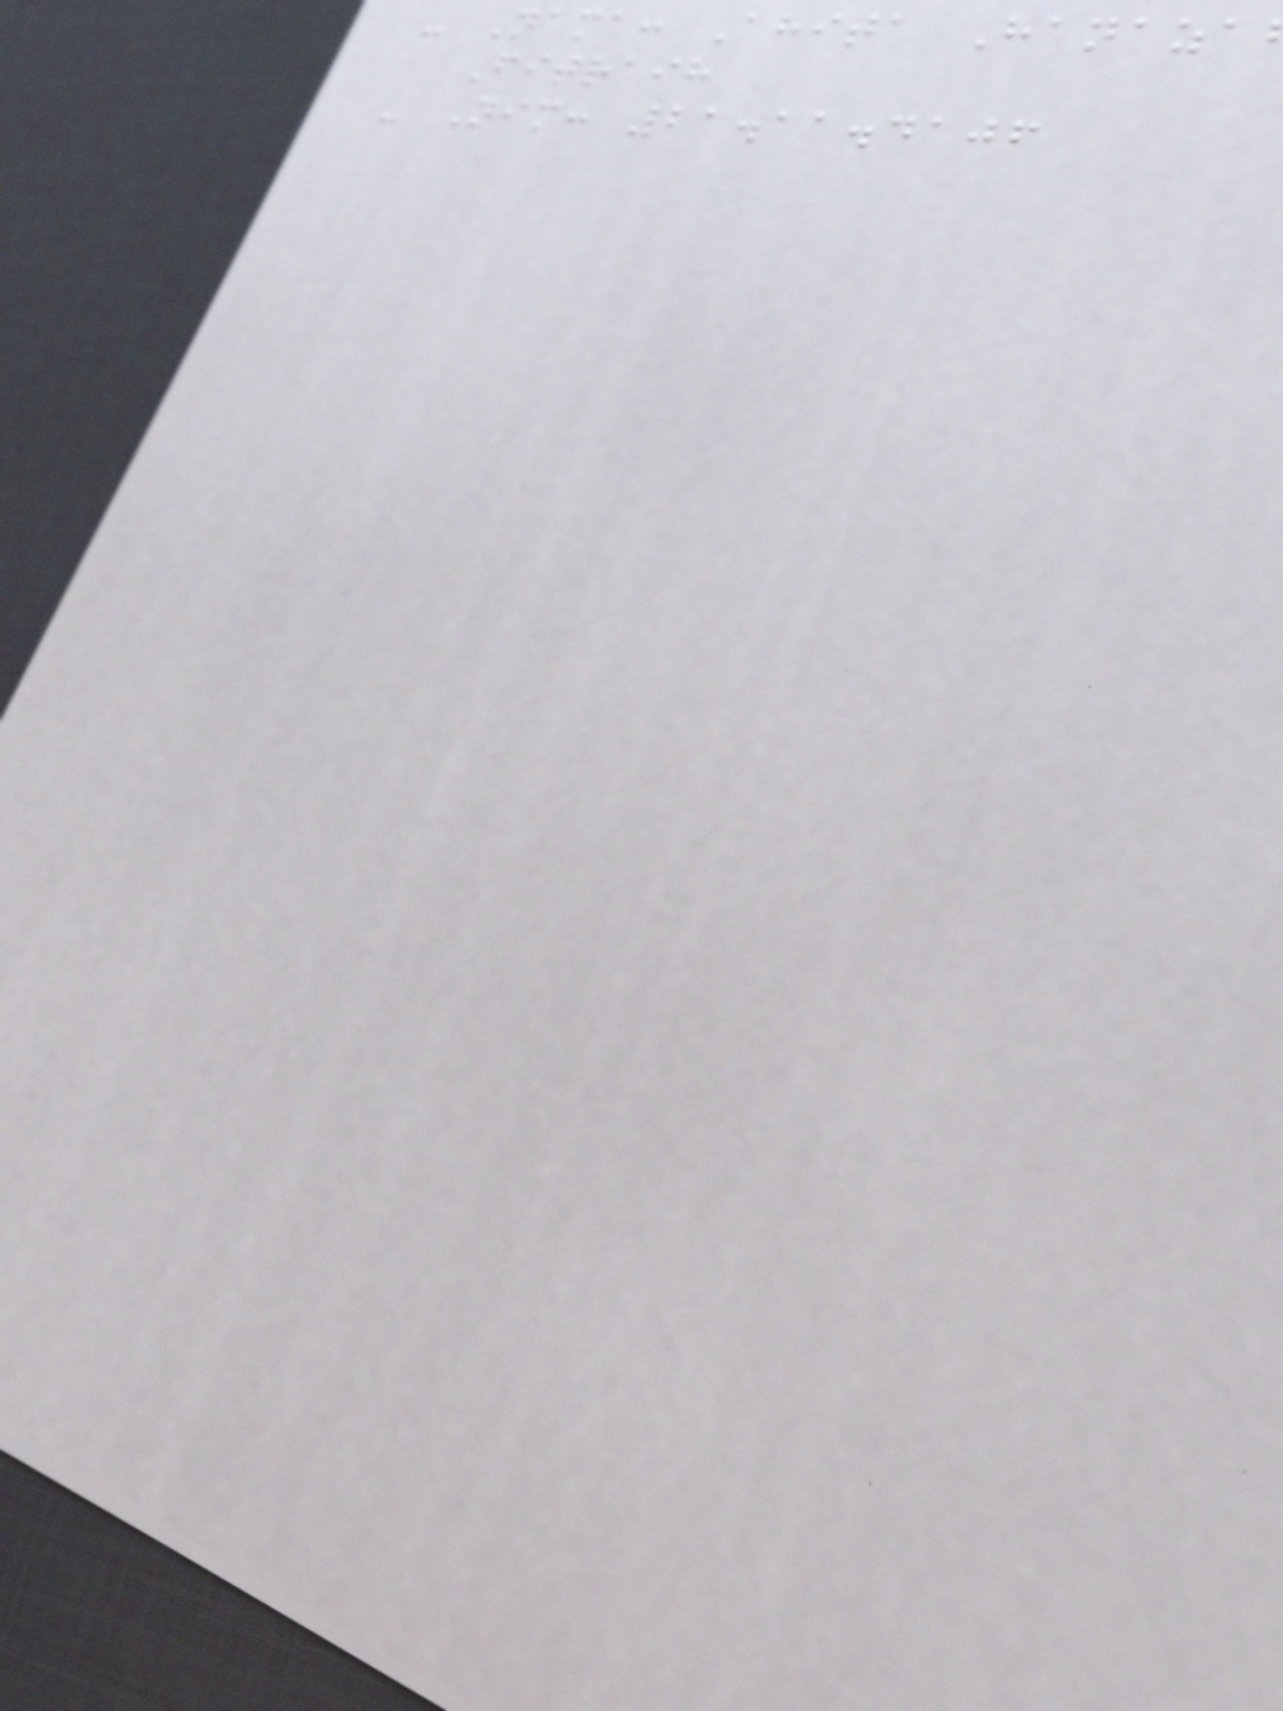- Nama: Ahita Hanaza
Fitraih
- Nim: 21.11.4106
